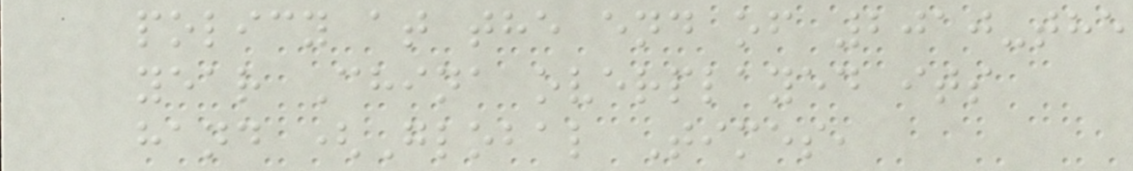policy at the end of 2010-the
year China overplayed its
hand (Global Times,
